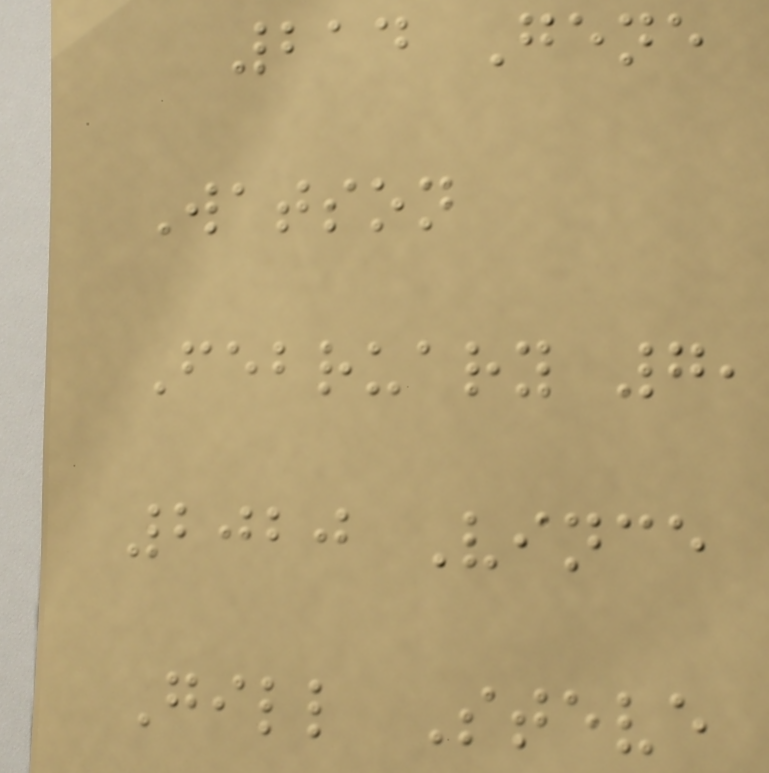214 Gene
Watson
February 7,
2020 Vince
Gill Steve
